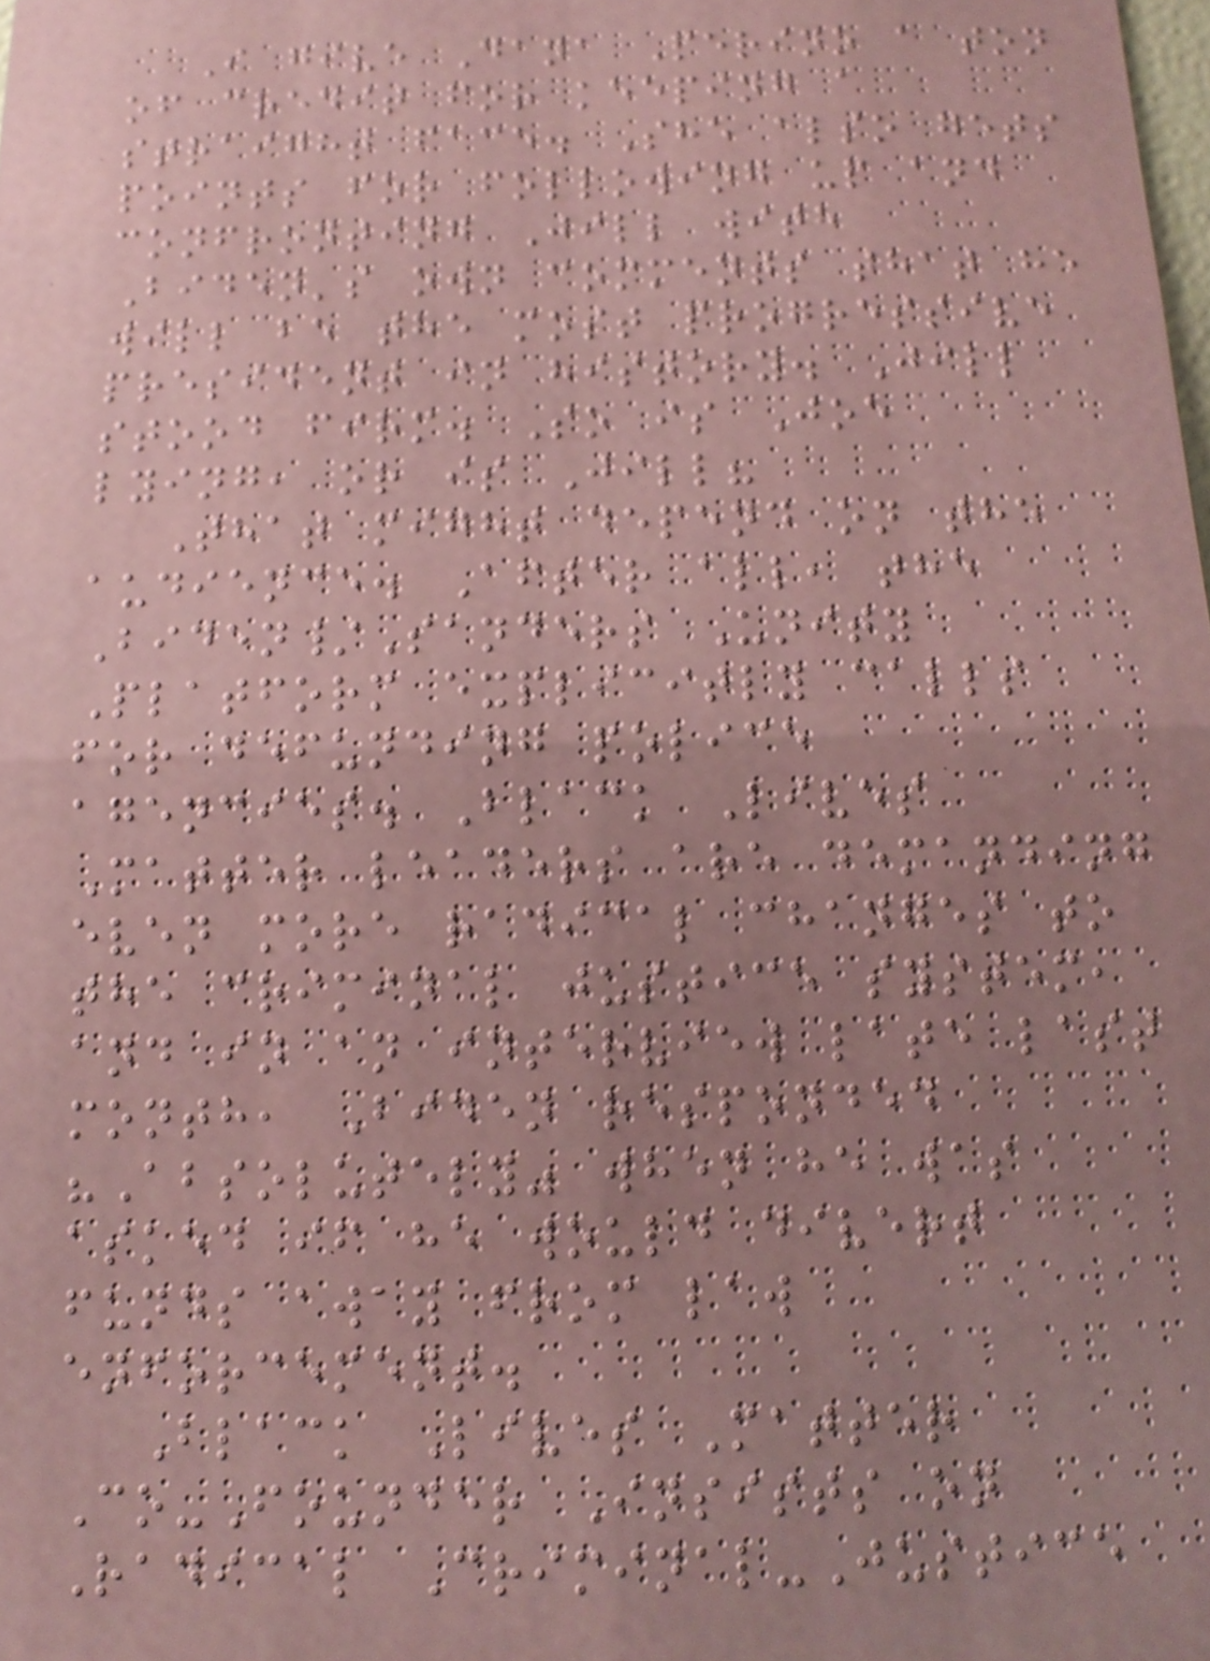I give Dana Perino a ton
of credit for keeping a
straight face. She also gets
points for following up and
confronting Jill with
Biden's own comments that he
will be the most progressive
president in history. Jill
stood firm. So is Joe
lying, or is Jill?
That might depend on the
audience. After all, the
Biden/Sanders Unity
Platform explicitly calls
for defunding police
agencies. Black Lives
Matter leaders are demanding
even more radical changes to
the criminal justice system,
and in an interview late last
month, Biden responded
"Absolutely" when he was
asked if he would divert
funds away from law
enforcement.
Black Lives Matter
Co-Founder Insists on
Radical Criminal-Justice
